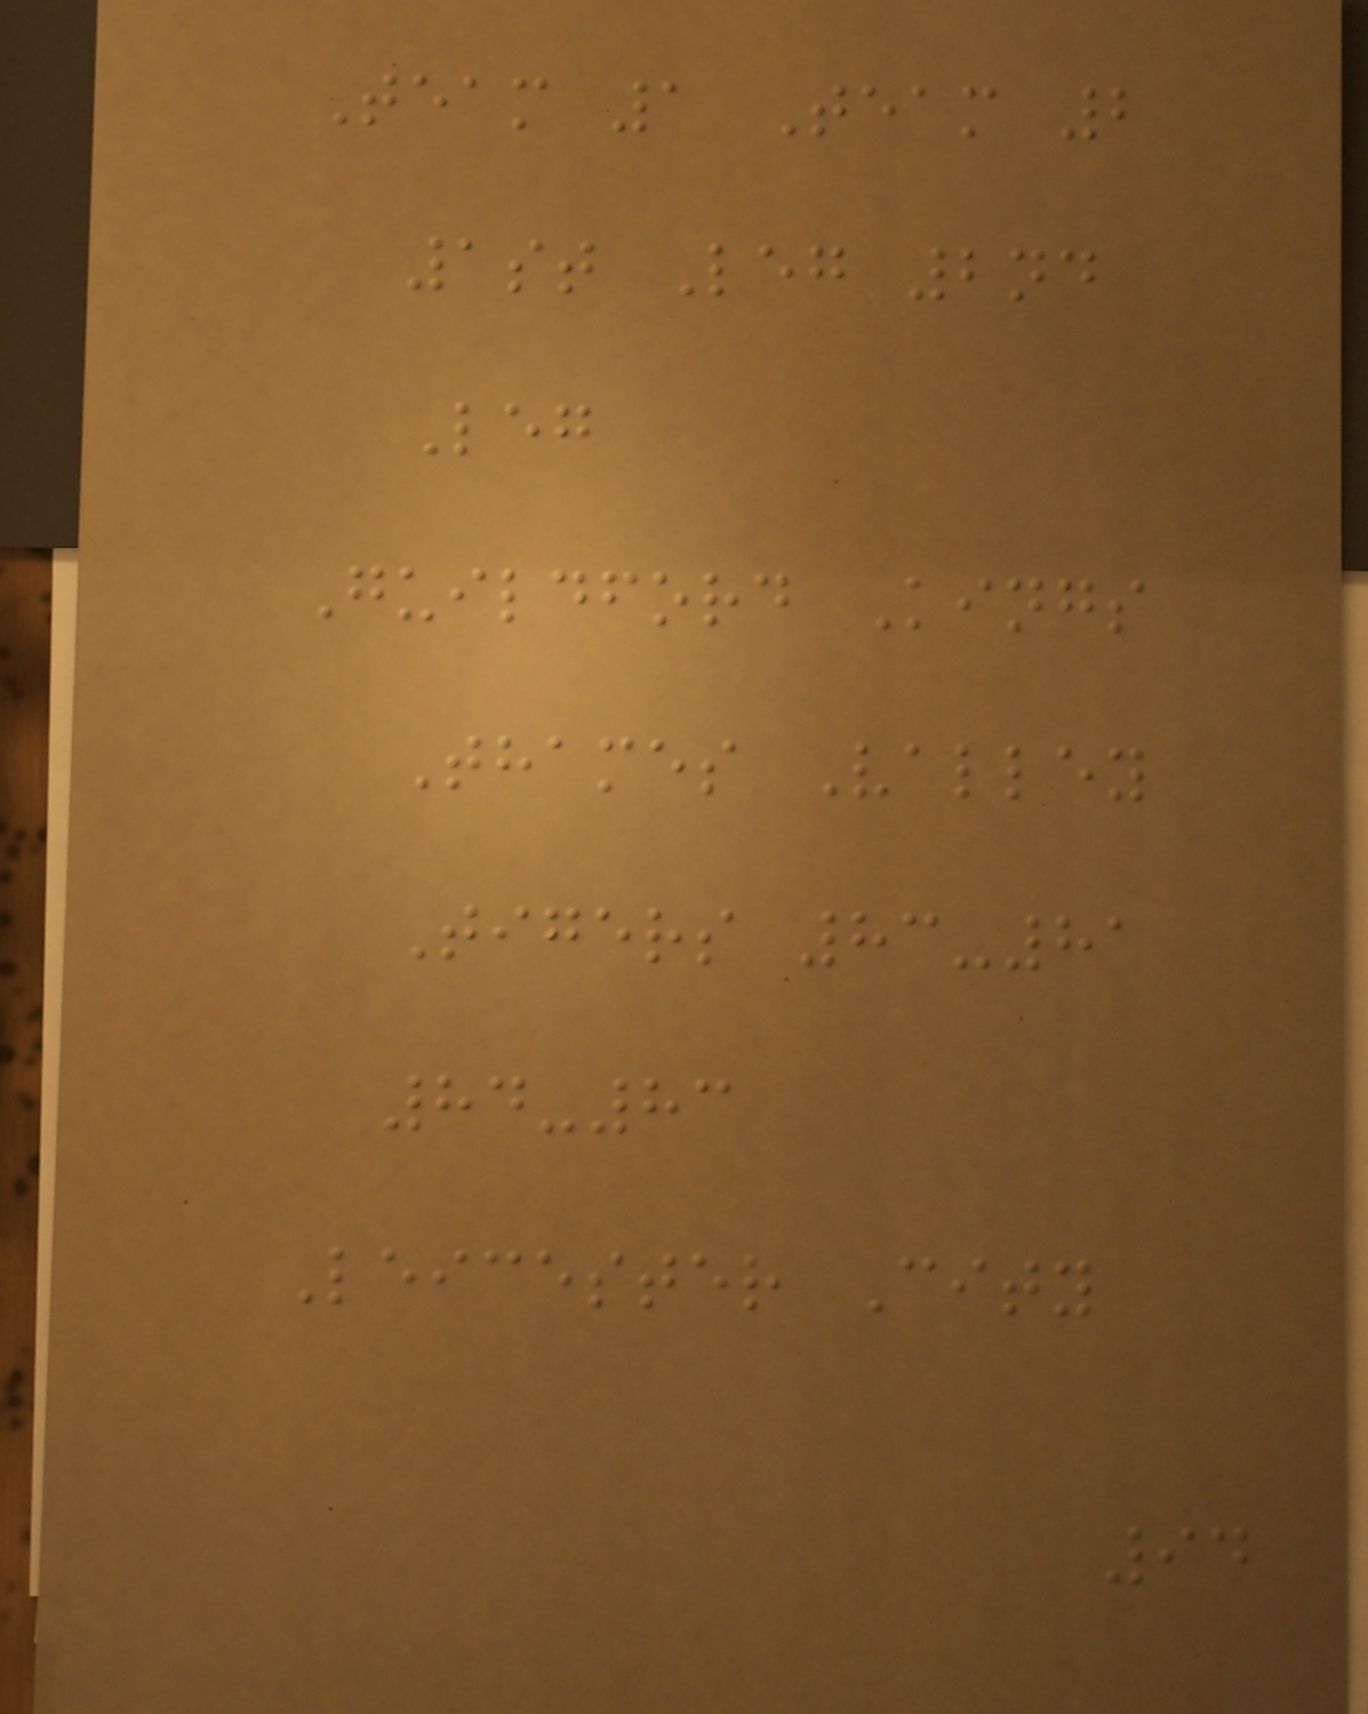Team 1 Team 2
1st Leg 2nd
Leg
Guildford Kings
Thames Valley
Tigers 83-81
84-83
Leicester City
94
